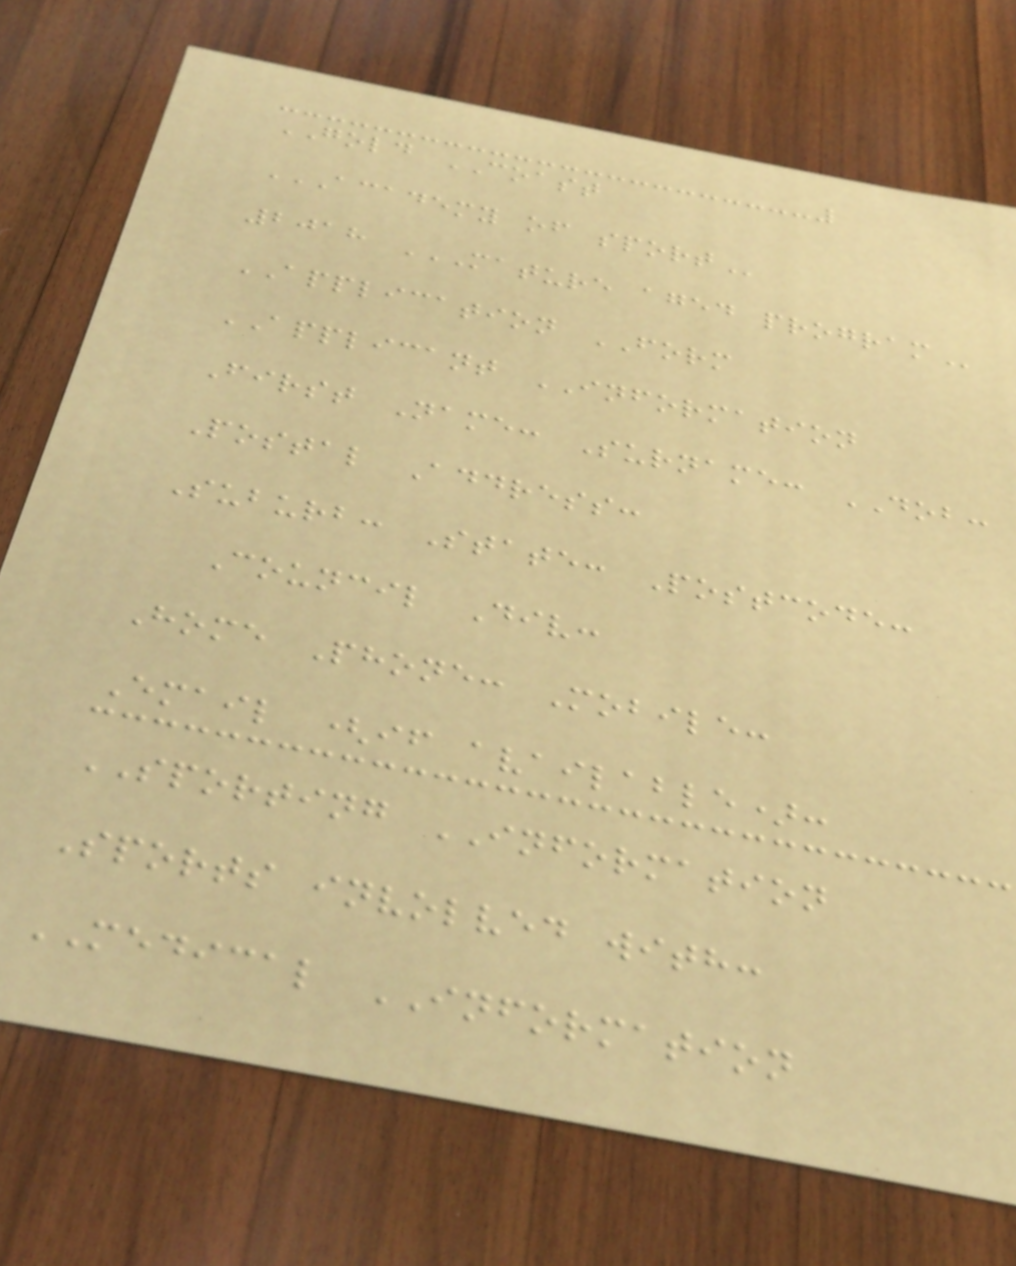GOLD COAST
ACADEMY OF SPORT
2018 MATURE AGED PROGRAM
APPLICATION FORM
APPLICANT INFORMATION
First Name: Surname: DOB:
Postal Address:
Suburb: State: Postcode:
Council Div:
Home Phone: Mobile:
Email (if available):
SPORTING INFORMATION
Sports involved with:
MEDICAL INFORMATION
